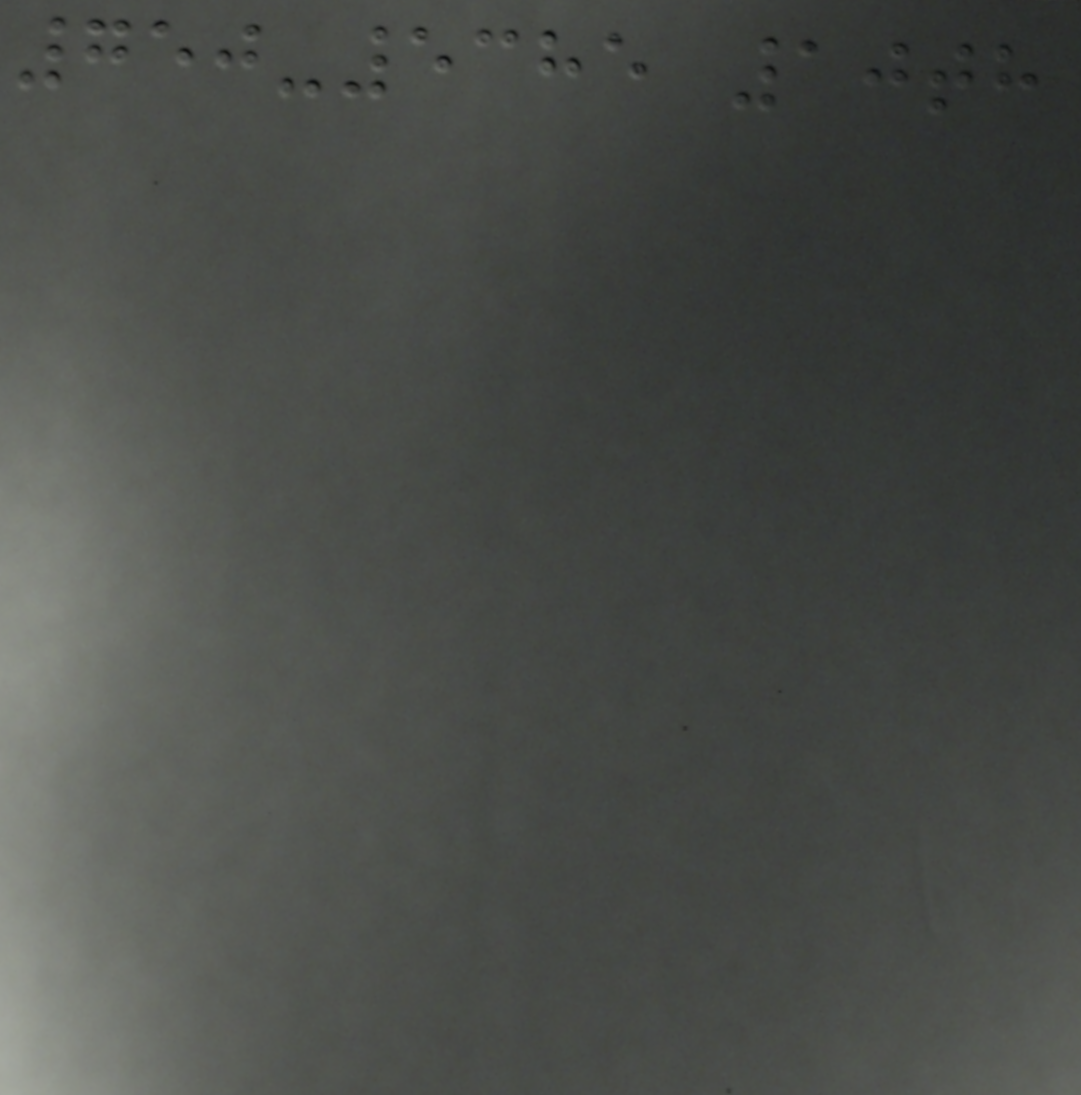750-5385 10th
